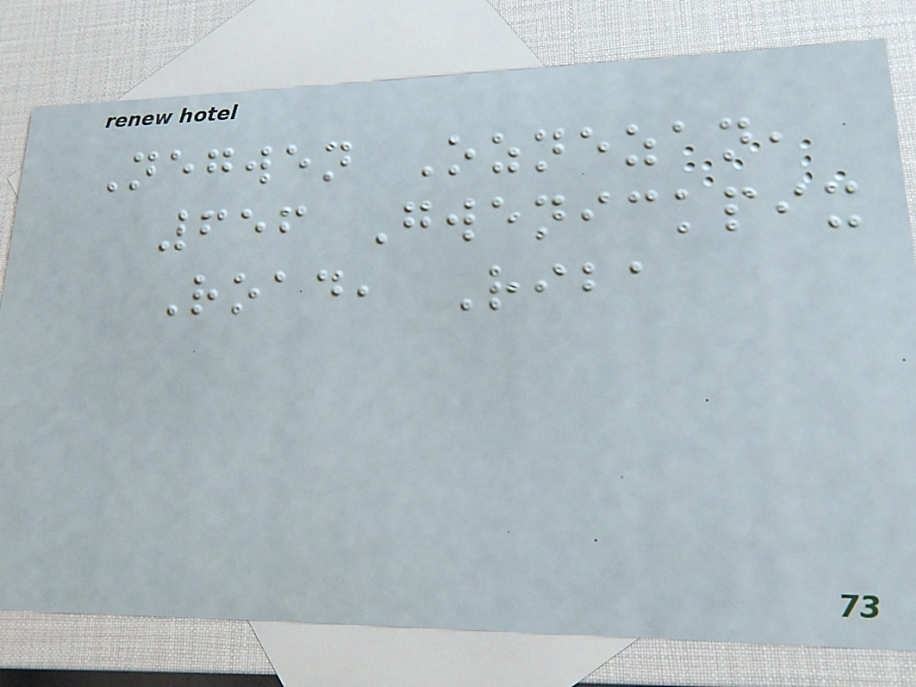Negwen Oznezan,
656 Gwenickpix
Road, Riba
